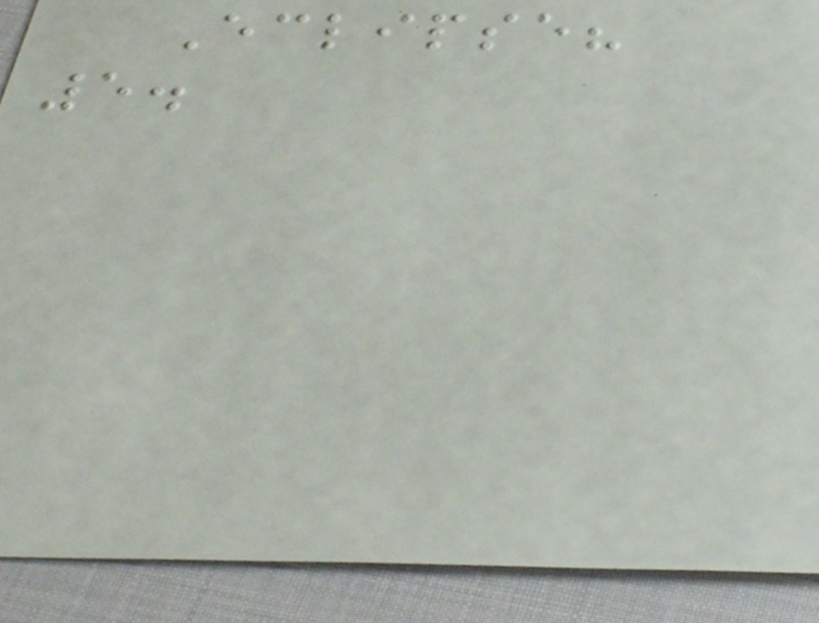Eclipse?
5.
